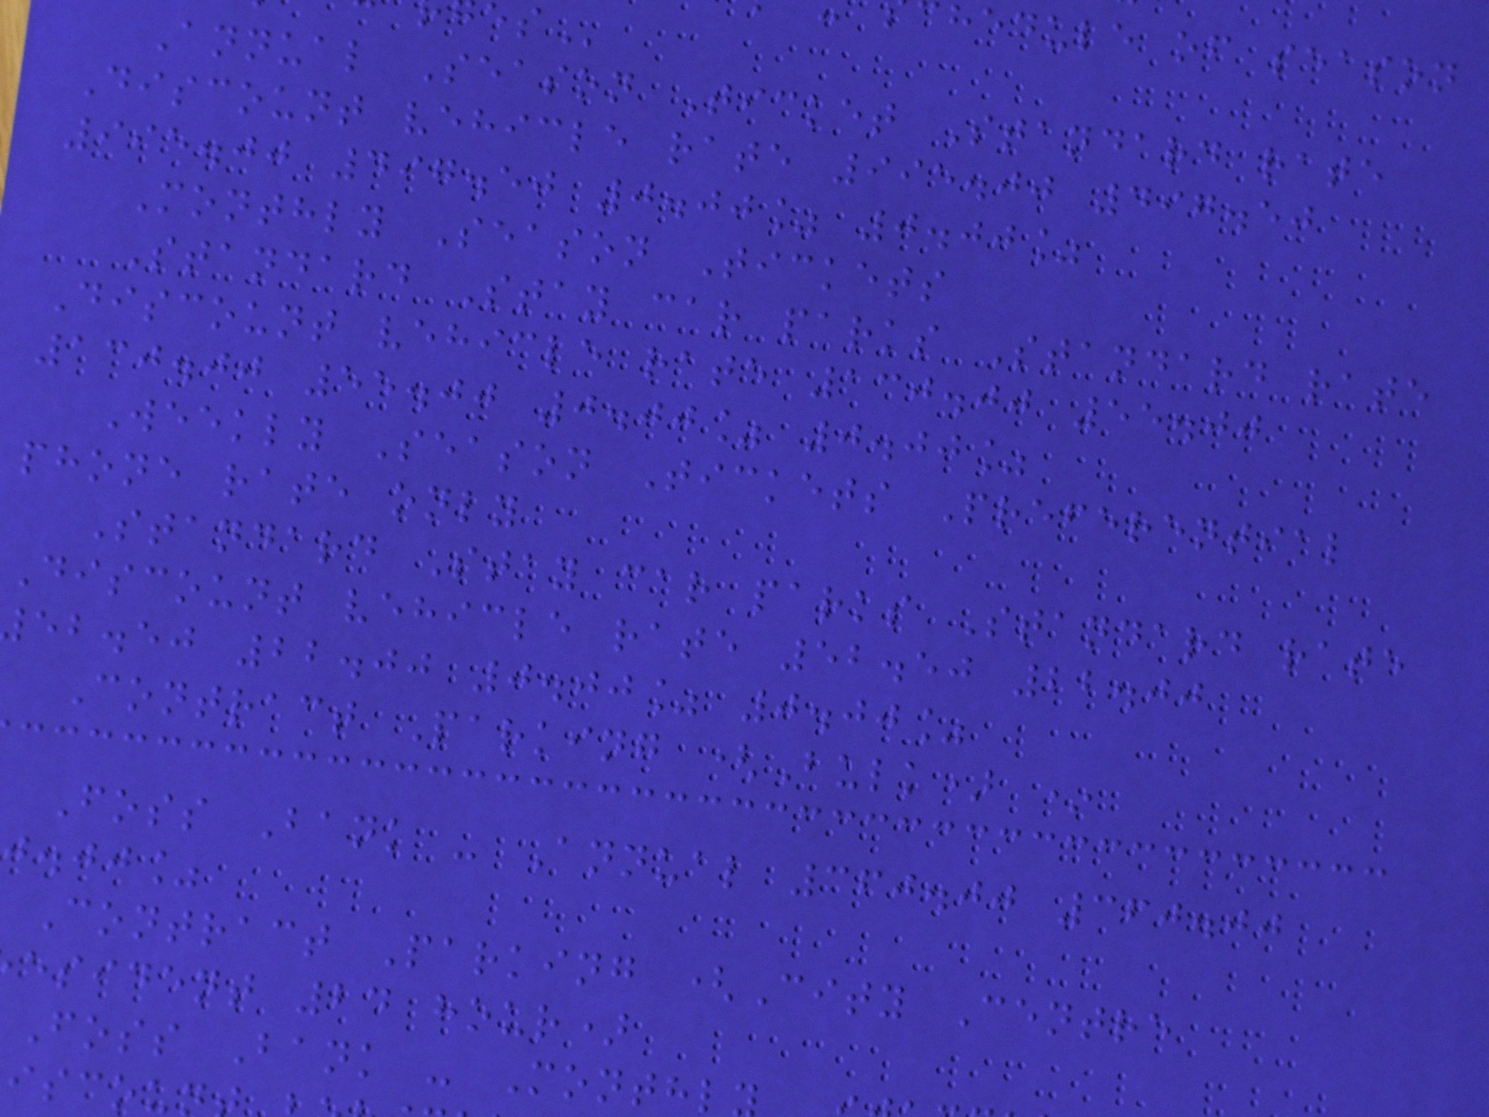hedule of season
Annual Season Ticket Standard rate
Discount vehicle rate 995.00 497.50
995.00 497.50 0.00% 0.00%
Monthly Season Tickets
Standard Stay car parks Standard rate
Discount vehicle rate 130.00 55.00
130.00 55.00 0.00% 0.00%
Weekly Season Tickets Preferential
phone rate only
Standard Stay car parks Standard rate
Discount vehicle rate 52.50 22.00
eb.ej 22.00 0.00% 0.00%
Contract Parking (Bulk) *
Foss Bank - Annual 360.00 360.00
j.jj%
Contract Parking (City Centre
esident 24 hour)
Foss Bank - Monthl
